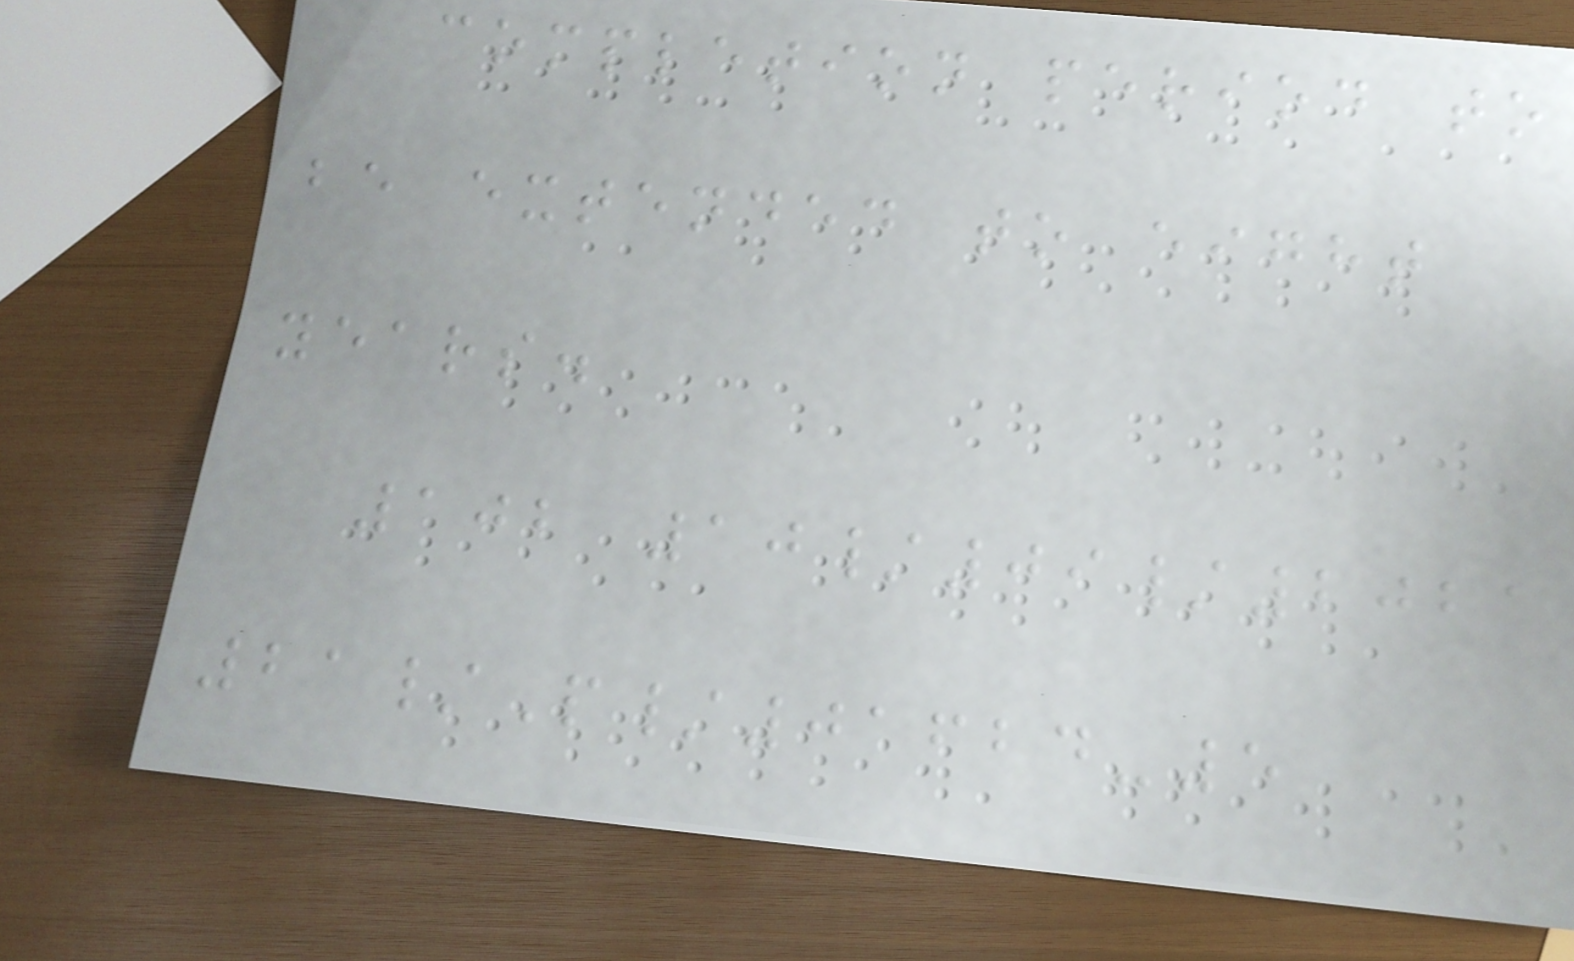completion period to
be extended to eight
years.
102 10/09/2021
21/P/01624-5
